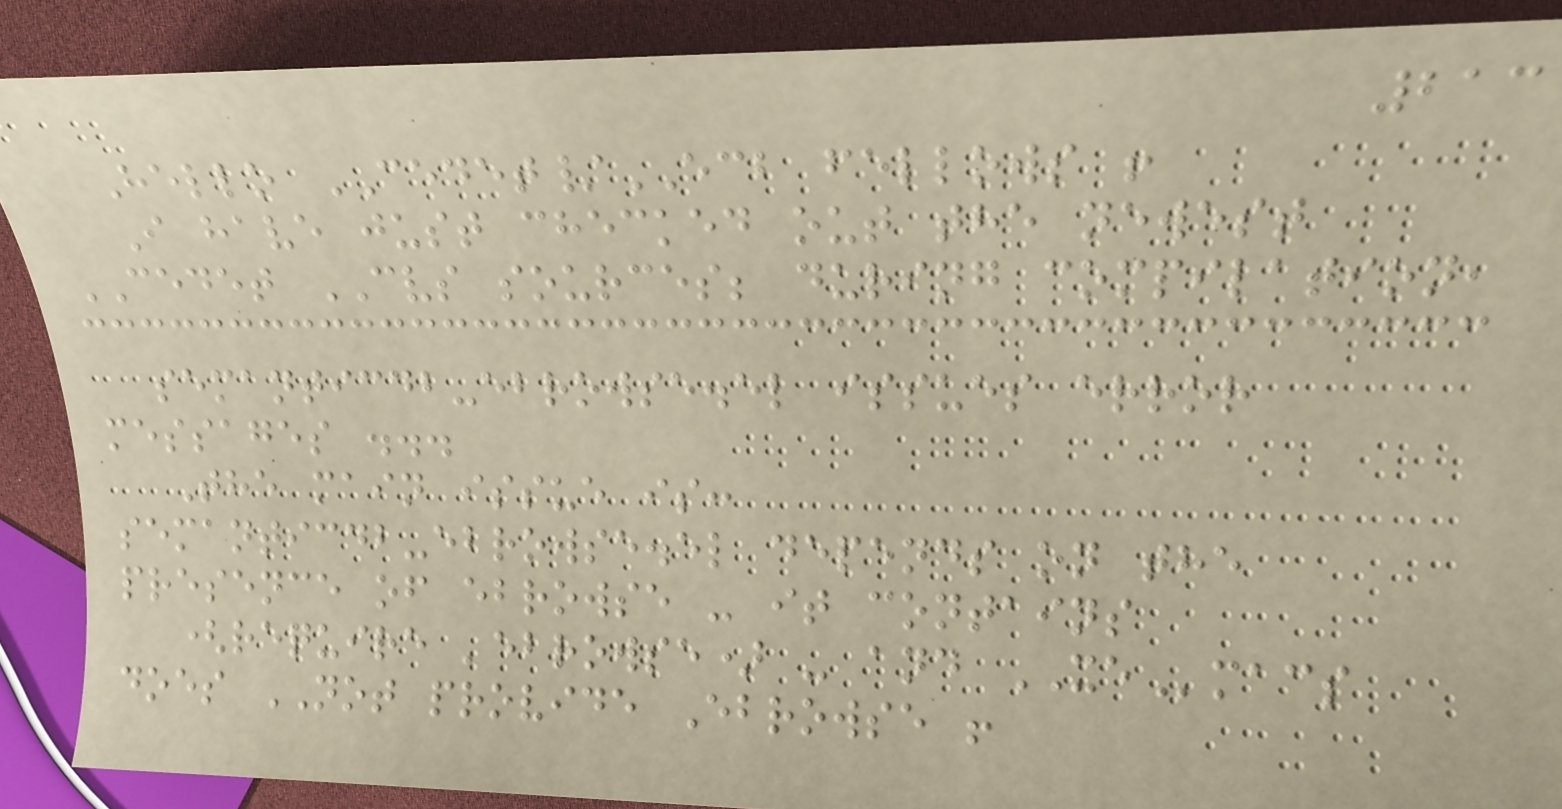213
Hello CEDET/ECB fellows !
I have just checked out the newest
CEDET CVS sources; during compilation,
semanticdb-ebrowse.el issues error
messages ...
The main issue is:
semanticdb-ebrowse.el depends on the
presence of ebrowse - it contains
(require 'ebrowse) - and XEmacs
does NOT provide Ebrowse !
